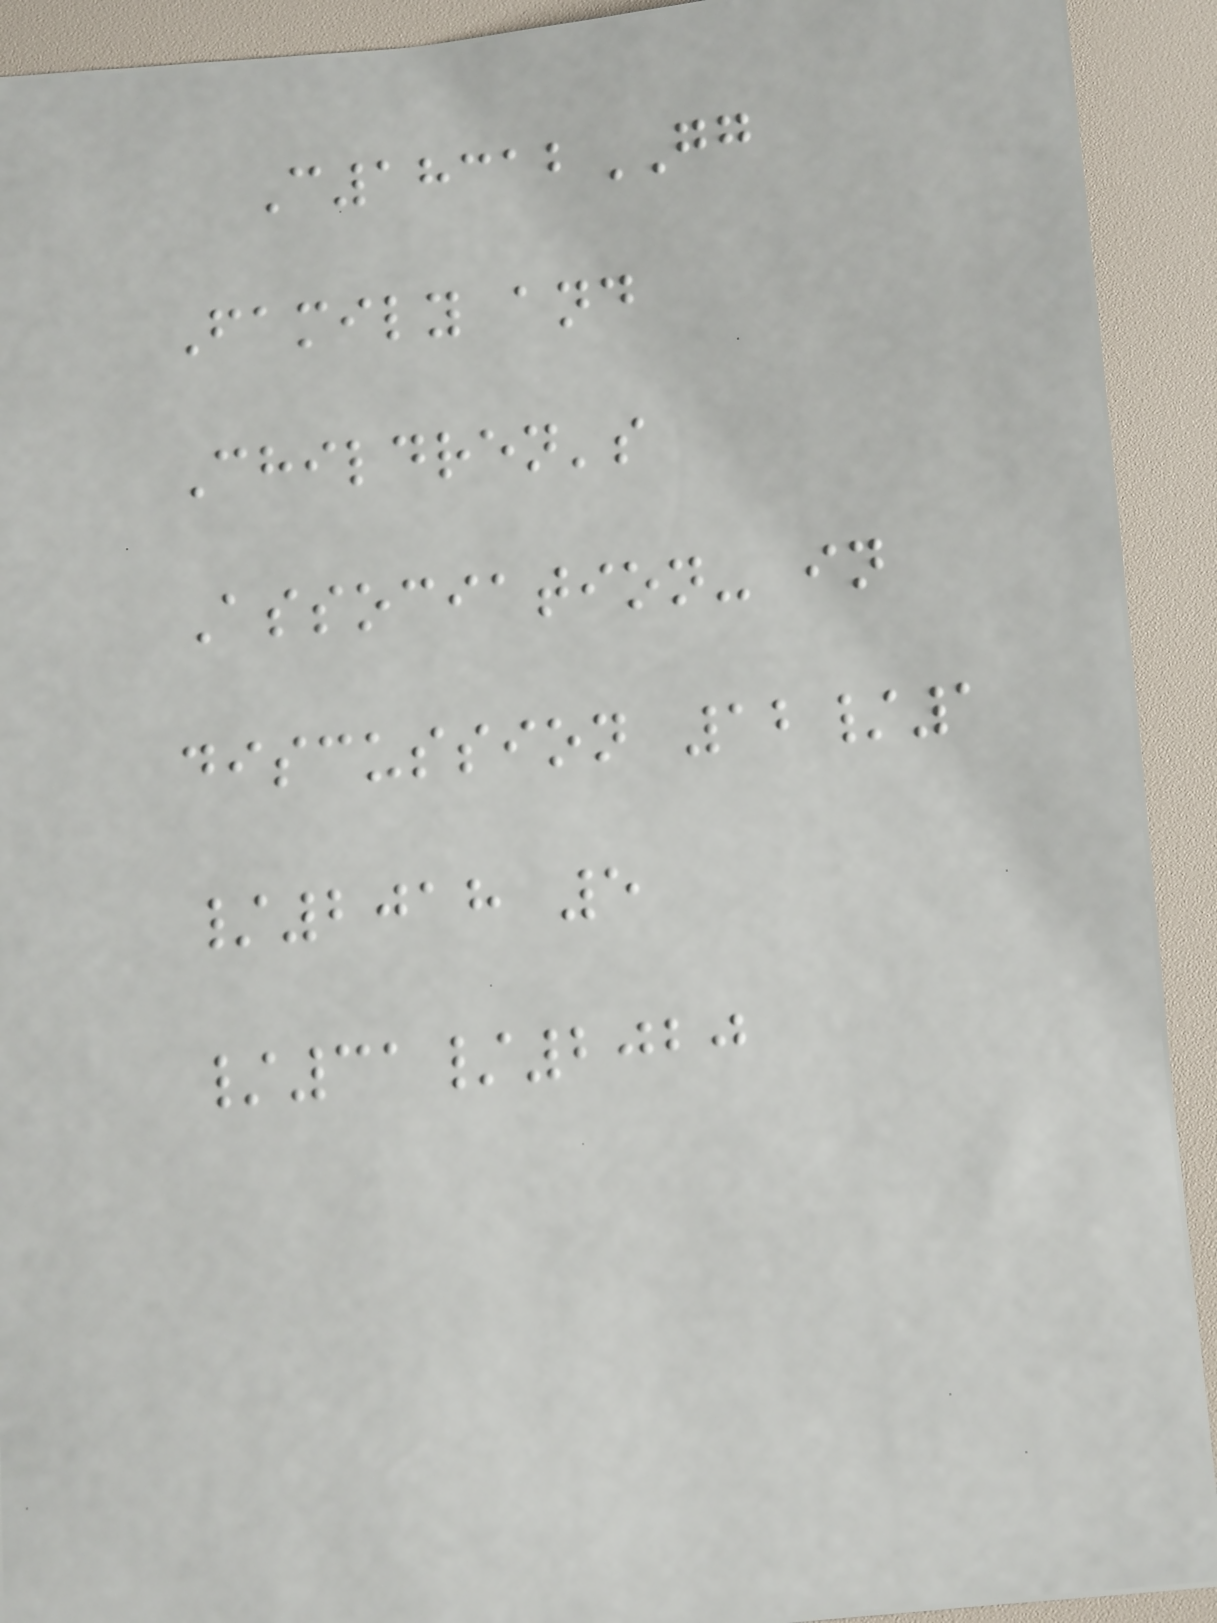C18312GG
Family and
Children's
Association- in
discussion 12/1
/2018 5
/31/2020
